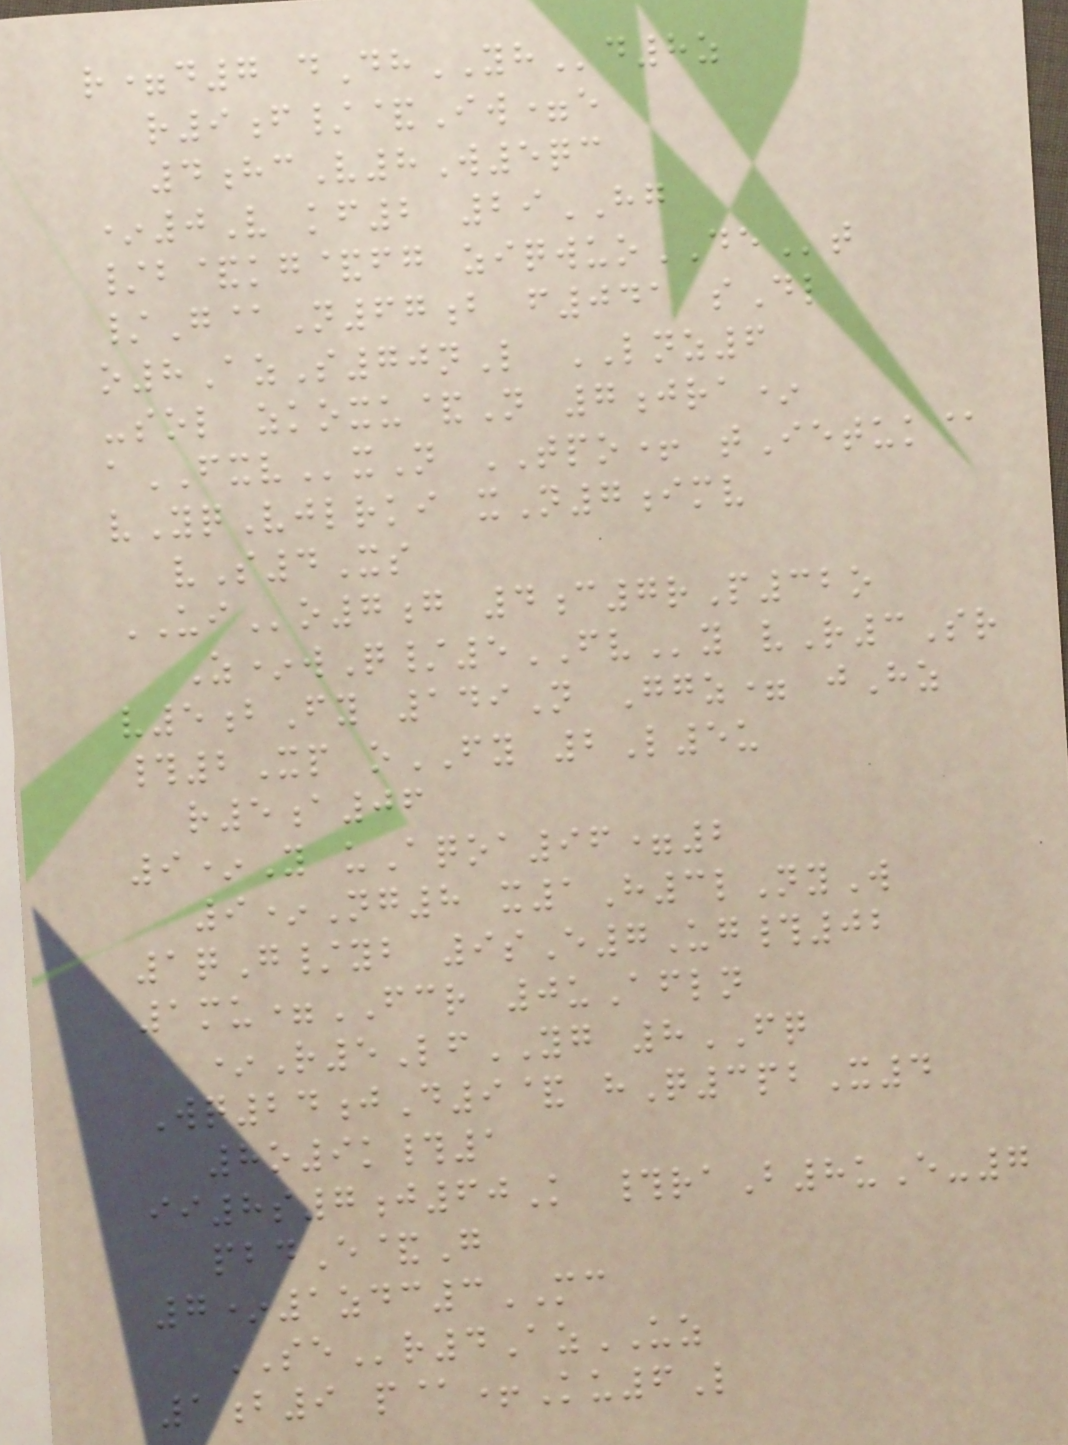r=d7 dDhYHd8z
r9f/&Iw=e
4hcV8W5qc
*0V kf2 29HG
/b&kg&fg ziqwuoDEt
/G@N67b f041 sDl
o8AzS70nL LNZ6
-sol zkoxu&N 7jra*
aFXVxN TPO+ tIetuk@
vYqVjlrki xN7imv
vS4Xs
UIo7g 4c7rP32o
Z*wQ/5FVy vR3Sr
v5bFy 149N Ggz= jHz
#2Xp oFY 2L5u
r5a06
9*Y uAqoa96=2
9*Ng8 x1H3lNyW
1qG/yb 9sE7Ug#02
1mu=FCR 0uAfln
*R5LfYG 8FQ
Wq24jD9& hQ3pbX4
8o9k#1
ii8s7j60K #raB8uE-7
pbdE&G
7*1zdc3MC
SEr4AzUZ
1b9 p@+Ku6L
